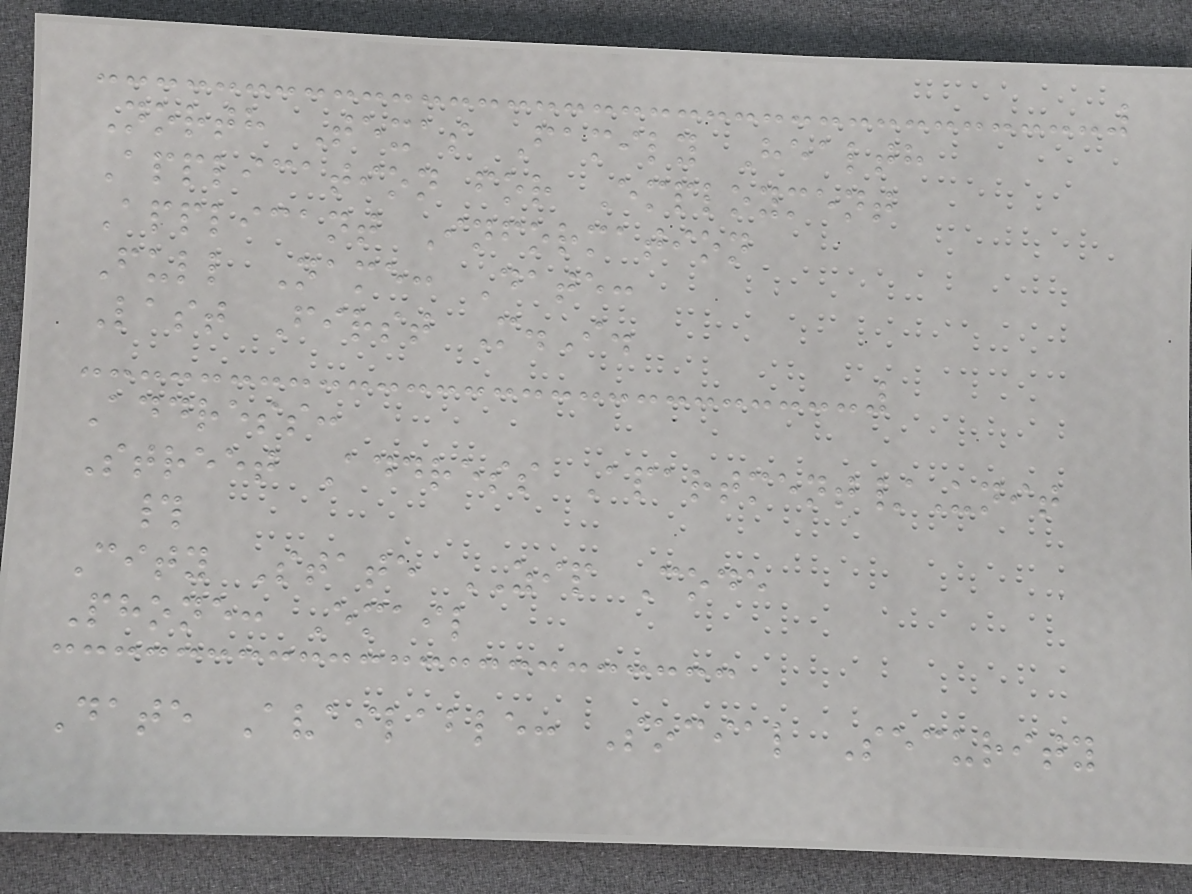North Texas Family Health
Application for Employment
Applicant Information
Full Name: Date:
Last First M.I.
Address:
Street Address Apartment/Unit
#
City State ZIP Code
Phone: Email
Date Available: Social Security
